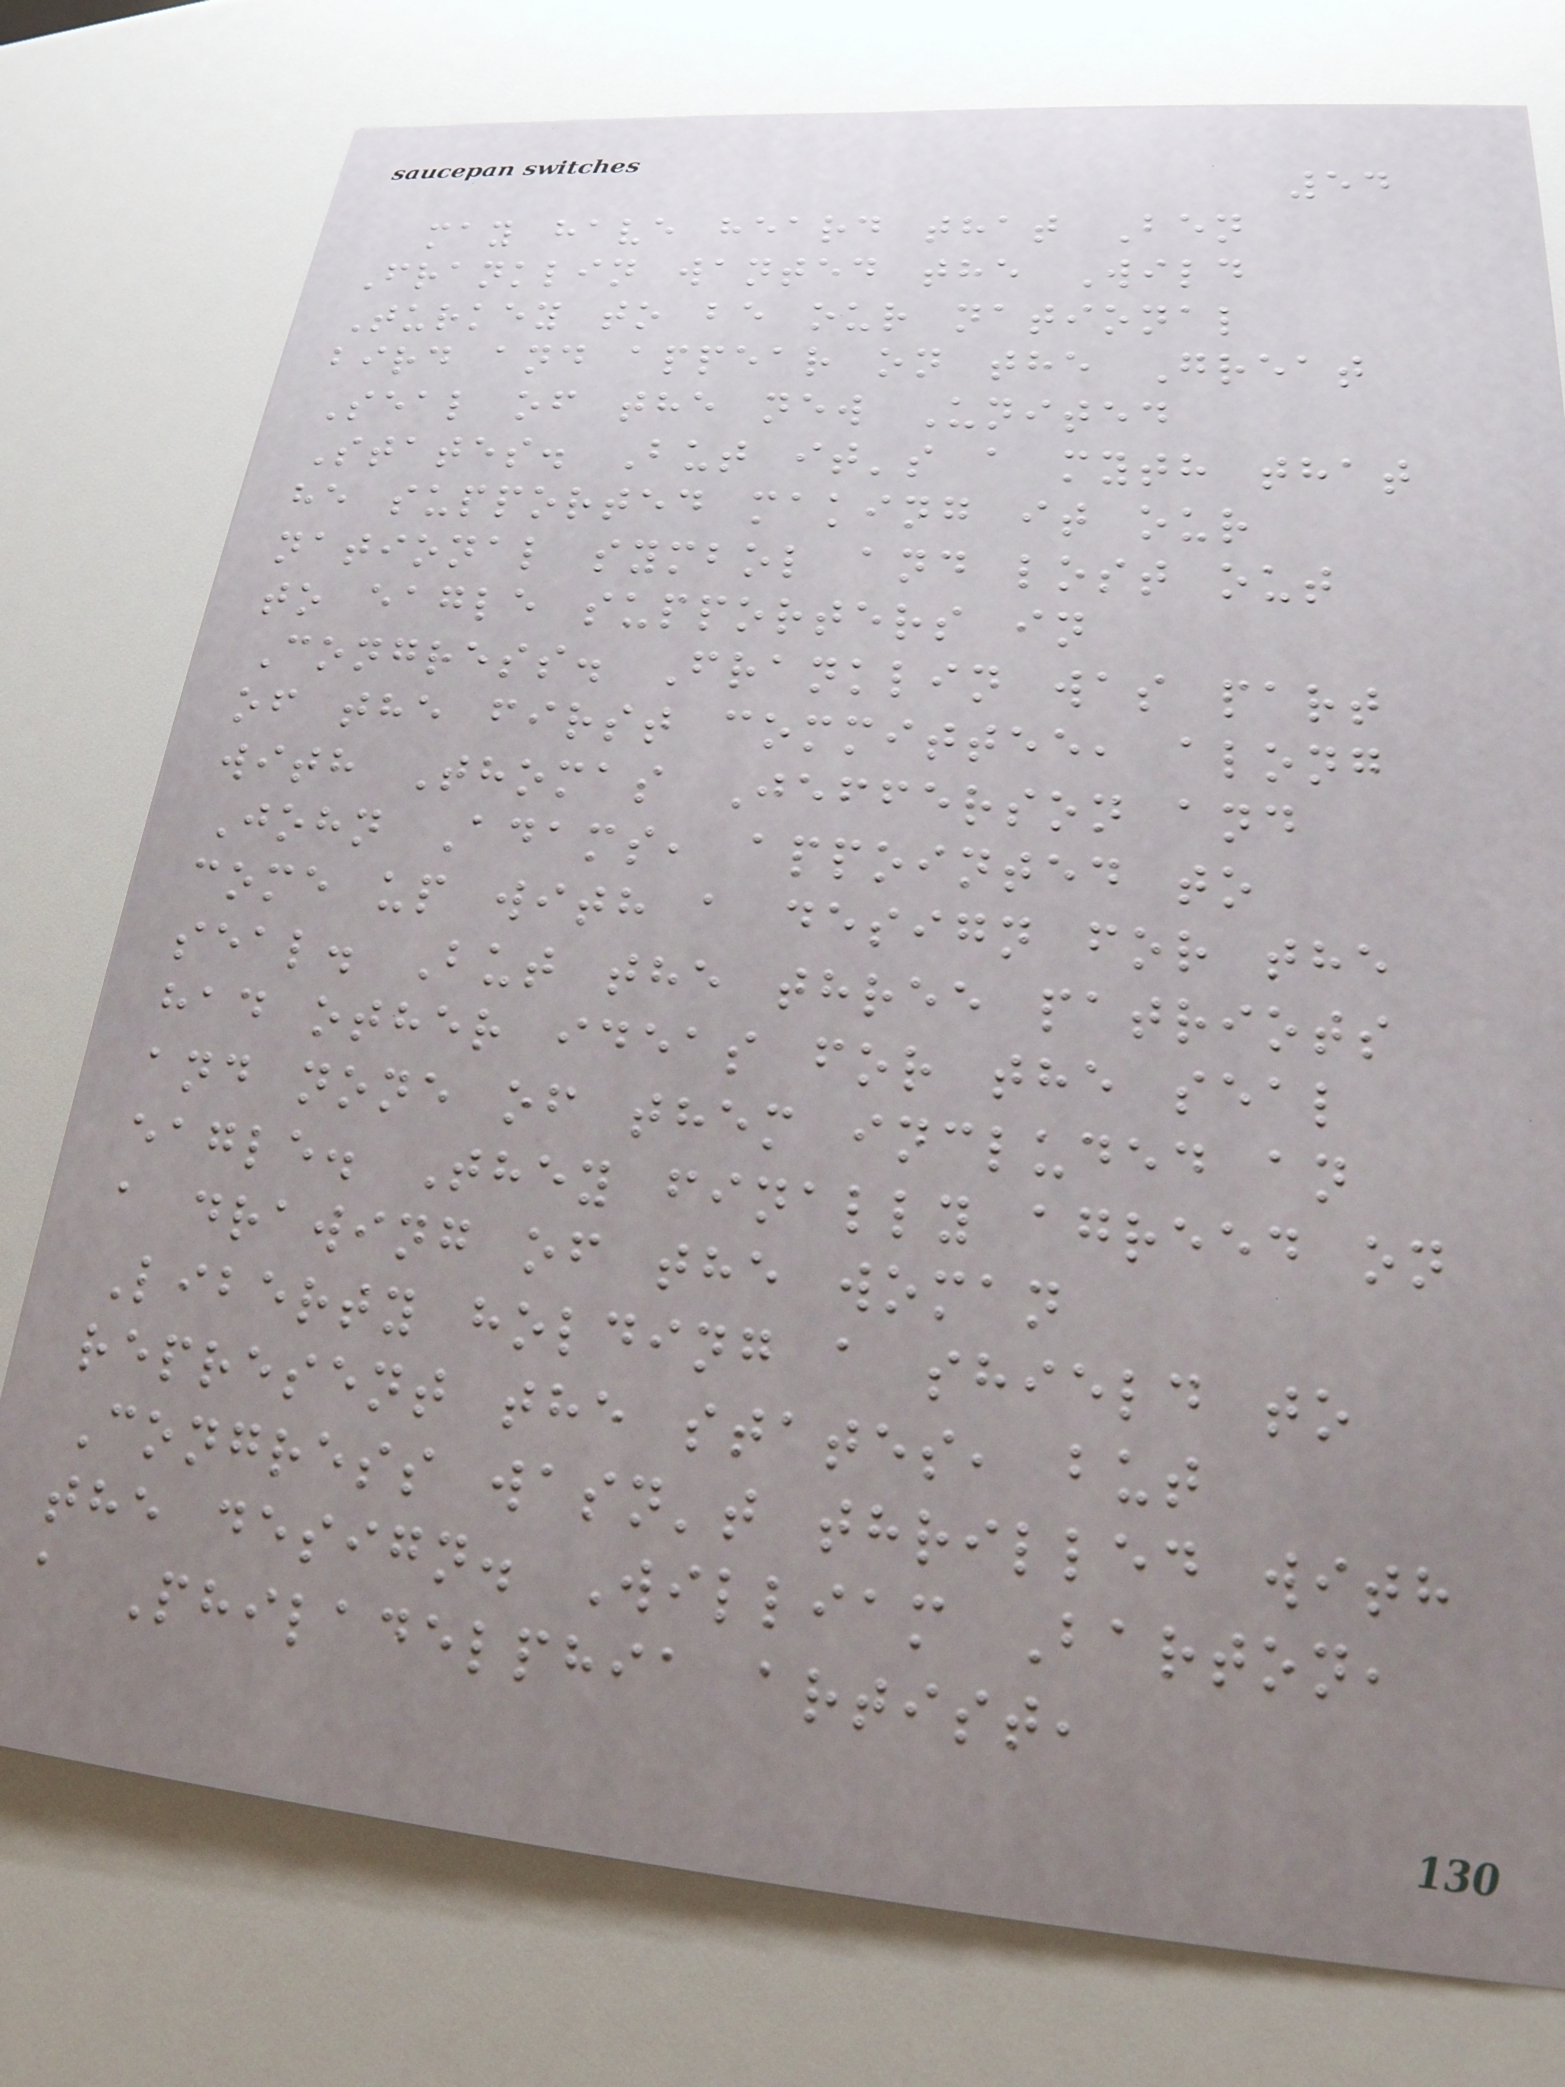54
may have heard that Ben
Franklin wanted the Wild
Turkey to be our national
bird and appear on the Great
Seal of the new United
States. But it's a myth that
he supported making it our
national symbol and lost out
to eagle supporters in
Congress. Franklin was part
of the first committee, along
with Thomas Jefferson and
John Adams, appointed to
come up with a design for the
seal. But the three patriots
had other ideas for the seal
and none of them included an
eagle. They finally agreed on
a drawing of the woman
Liberty holding a shield to
represent the states, but
Congress wasn't thrilled with
the design. William Barton,
a Philadelphia artist,
